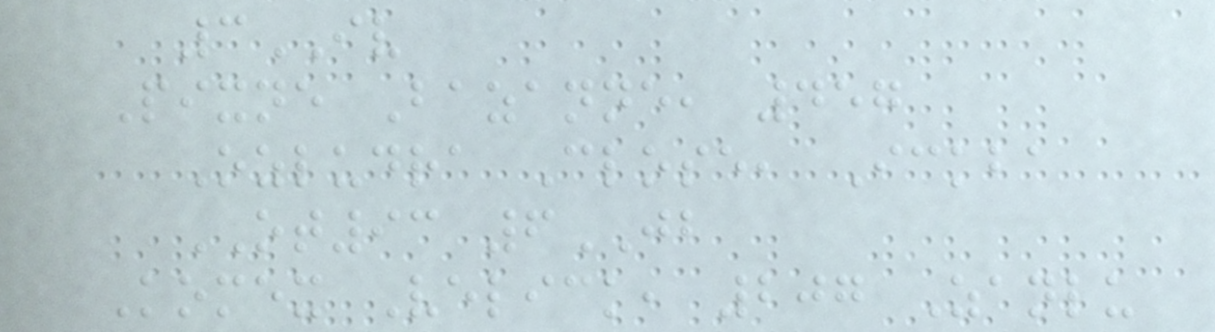3IV
Pixne Bazanne, 457
Ozludra Close, Ickba
OT93 6JB
Komex Velick, 207 Zanlu
